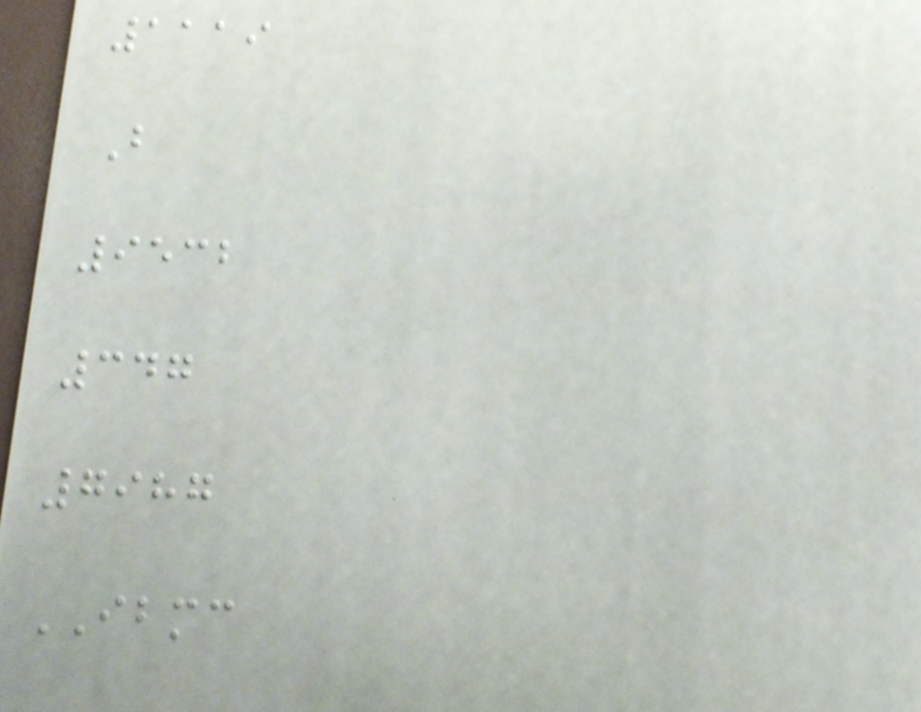1119
B
9532
347
7987
IBMC
